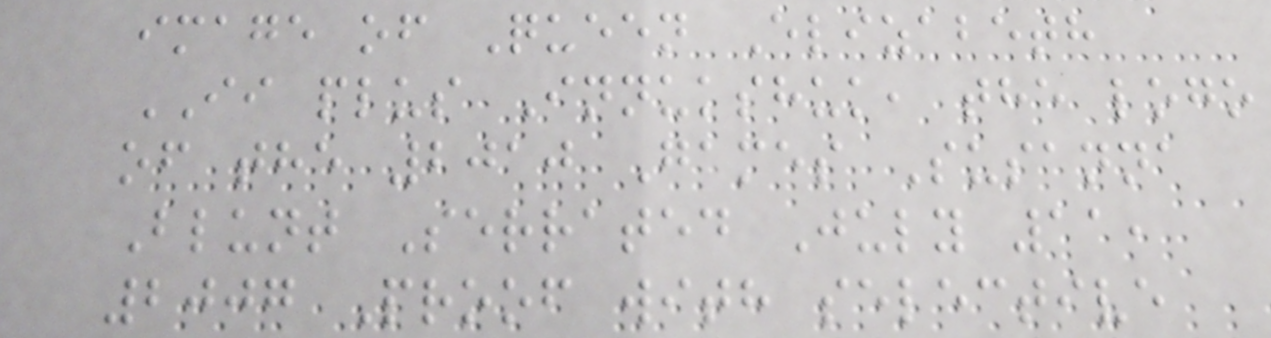image of Queen Elizabeth
II plus Innukshuk, the logo
of the 2010 Games Susanna
Blunt Serrated July 11,
2007 Proof with selective
